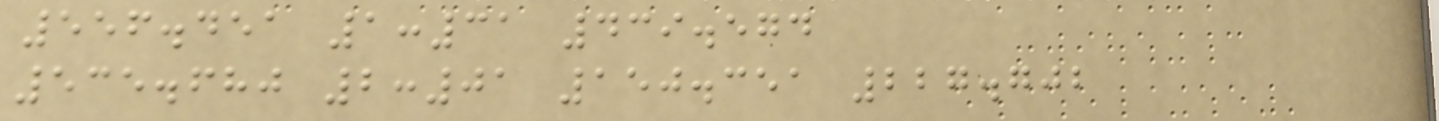556.451 1:31 439.574
535.680 2:01 150.351 227.702
